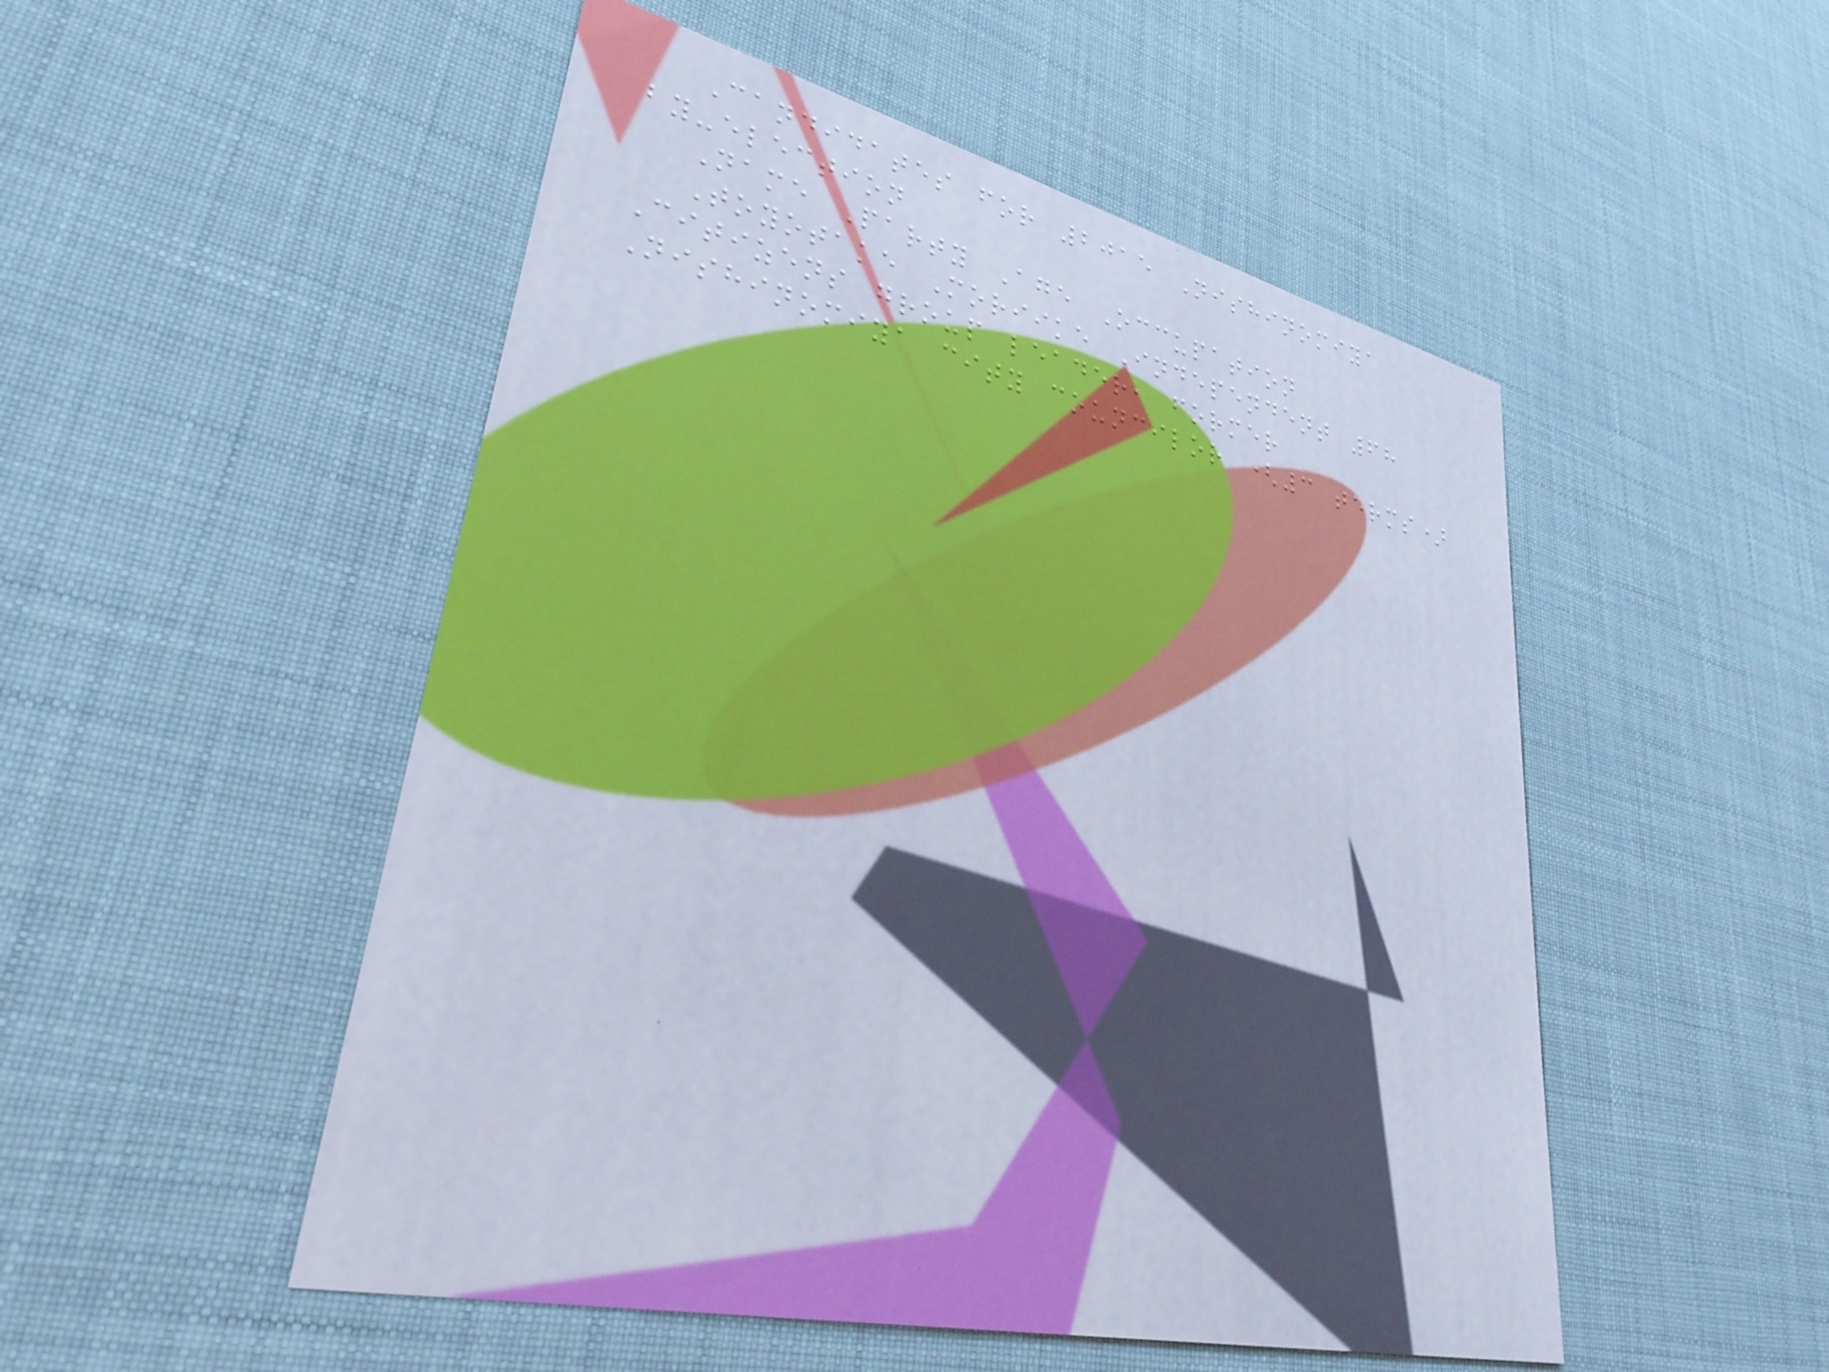Candidates for 2015 Nishinomiya
by-election
Name Party Age Occupation
Toyotake Moriike Independent 68
Citizens group leader, former
Nishinomiya city councilor (3 terms)
